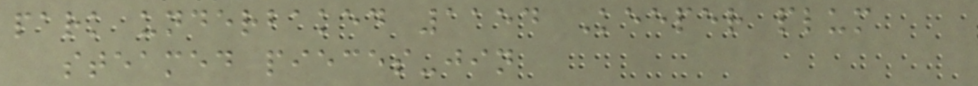park underbaked 1154 Keeper plum
steamed pieces-jin
